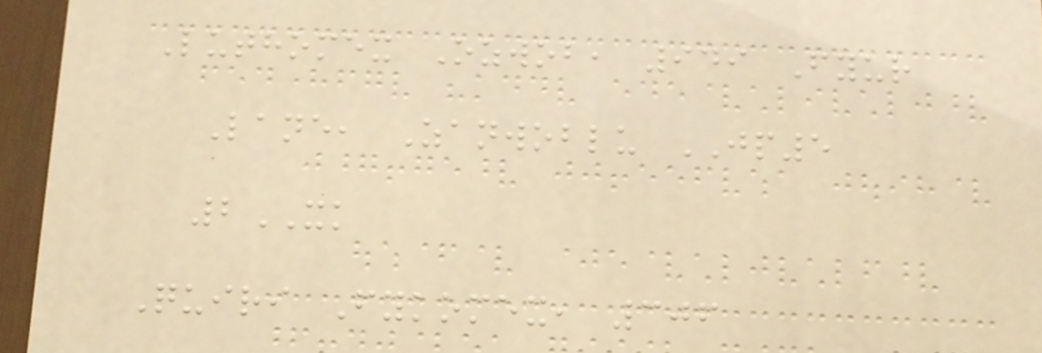Luthomex Ozwob, 949 Fyur
Lane, Zanwoblu JP5
2XK
Quiri Fykomex, 306
